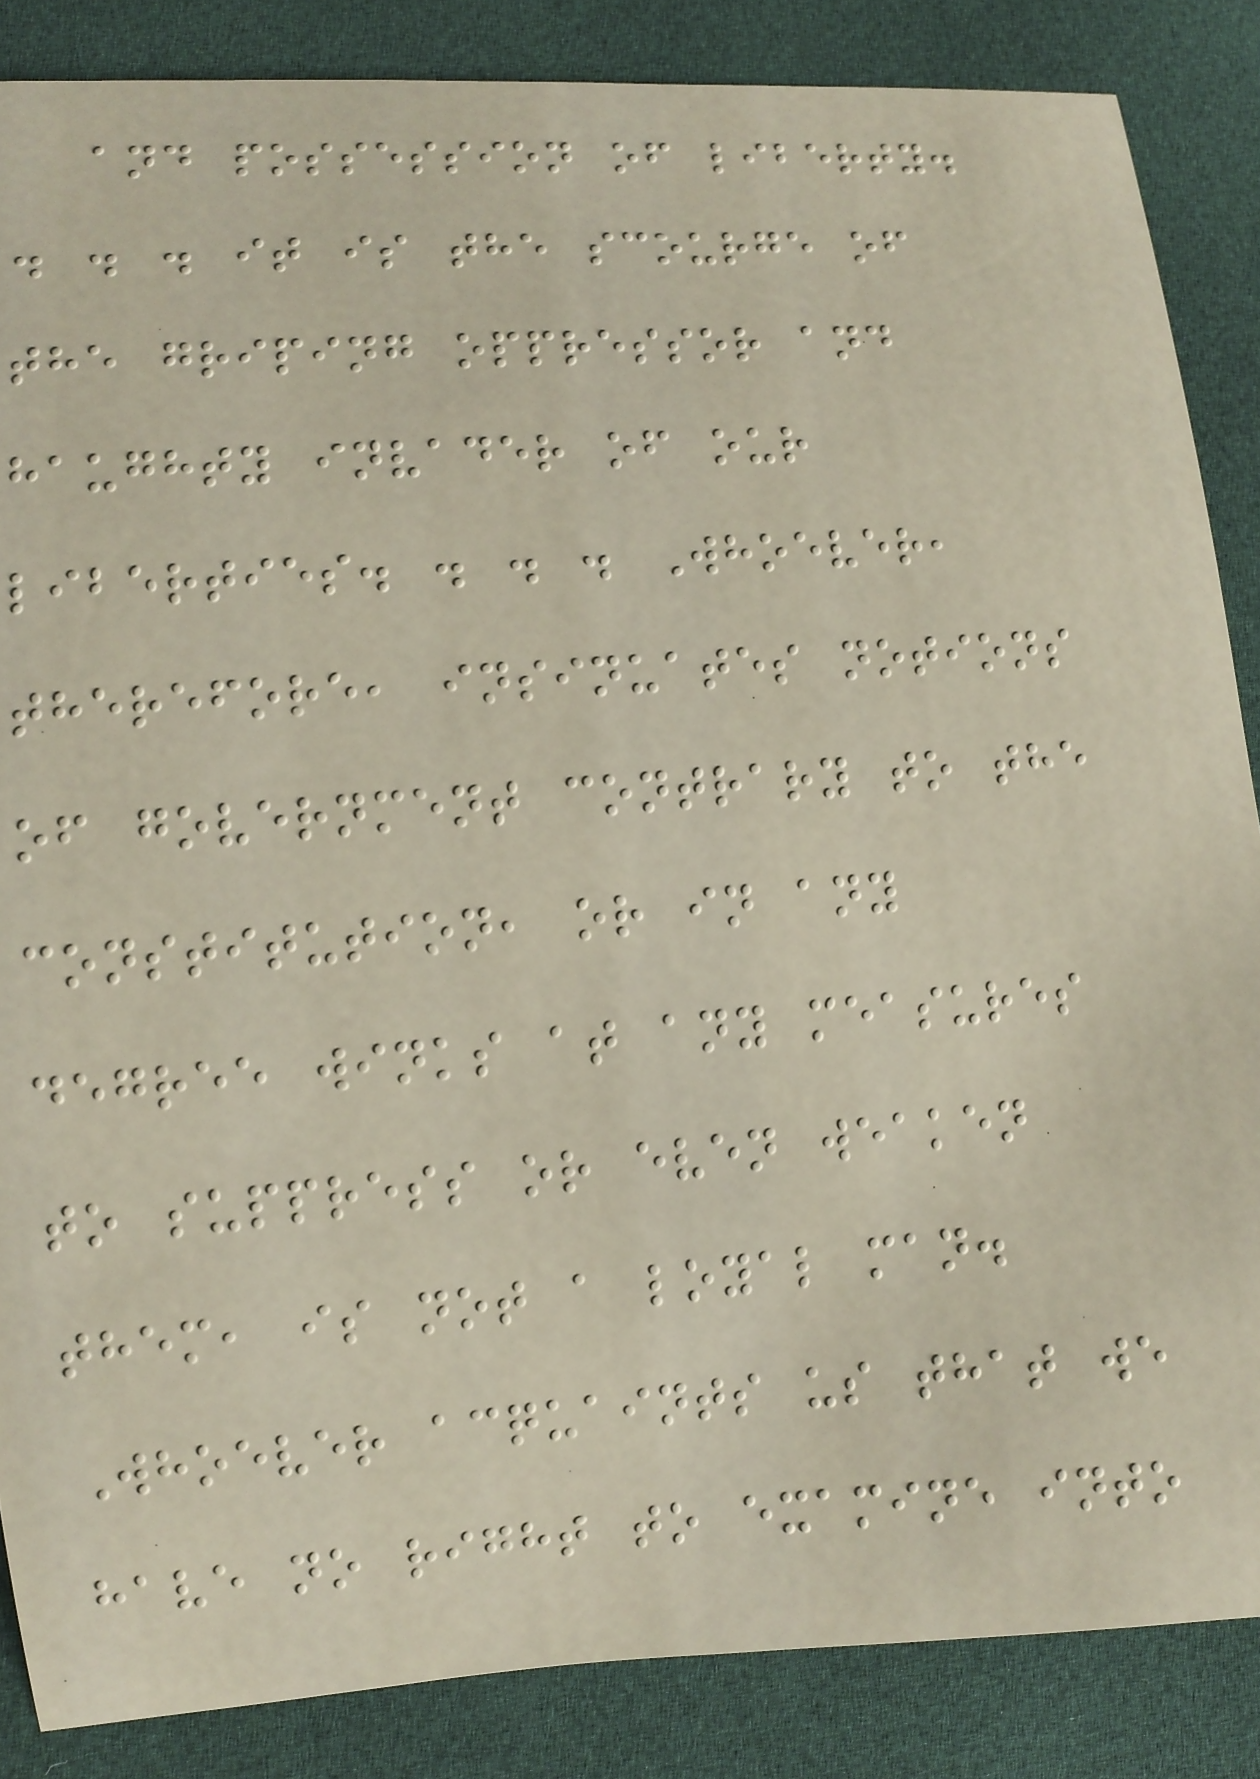and possession of liberty.
. . . it is the scourge of
the griping oppressor and
haughty invader of our
liberties. . . . Whoever,
therefore, insinuates notions
of government contrary to the
constitution, or in any
degree winks at any measures
to suppress or even weaken
them, is not a loyal man.
Whoever acquaints us that we
have no right to examine into
